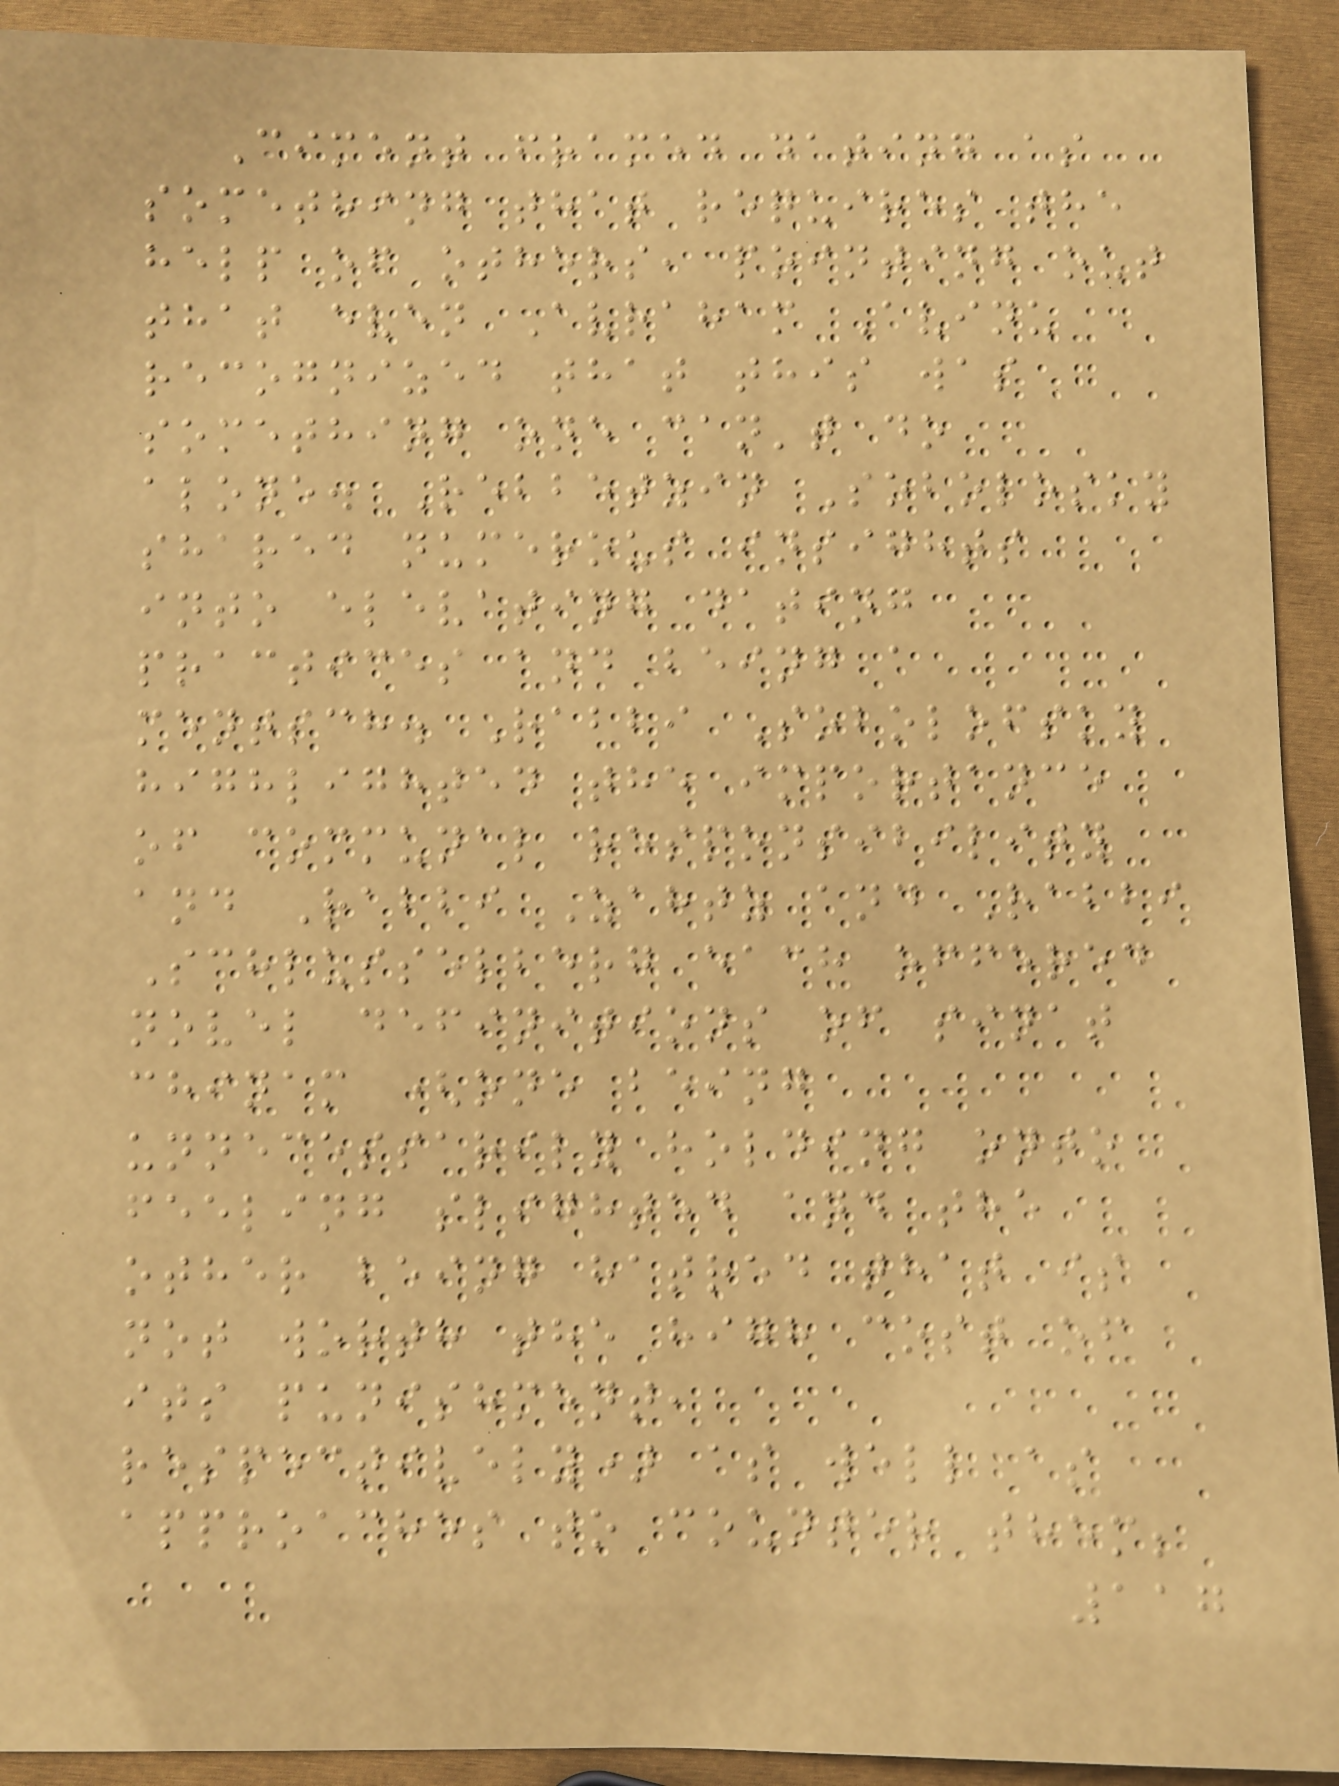Ciment framed dating as
something that requires the
help of others, pointing out
that even Avraham Avinu
recognized that this was
something one can't do
alone. Rebbetzin Sobolosky
shared numerous insights
into elevating dating
practices and being a
mentsch. Rabbi Sobolofsky
highlighted the importance
of communal responsibility
and Rabbi Zahtz and Rabbi
Schlusselberg each offered
novel definitions of sinat
chinam (one being
unnecessarily holding onto
feeling slighted and the
other being hatred that is
not worth the high cost of
its punishment,
respectively) as well as
approaches to counter them;
117
